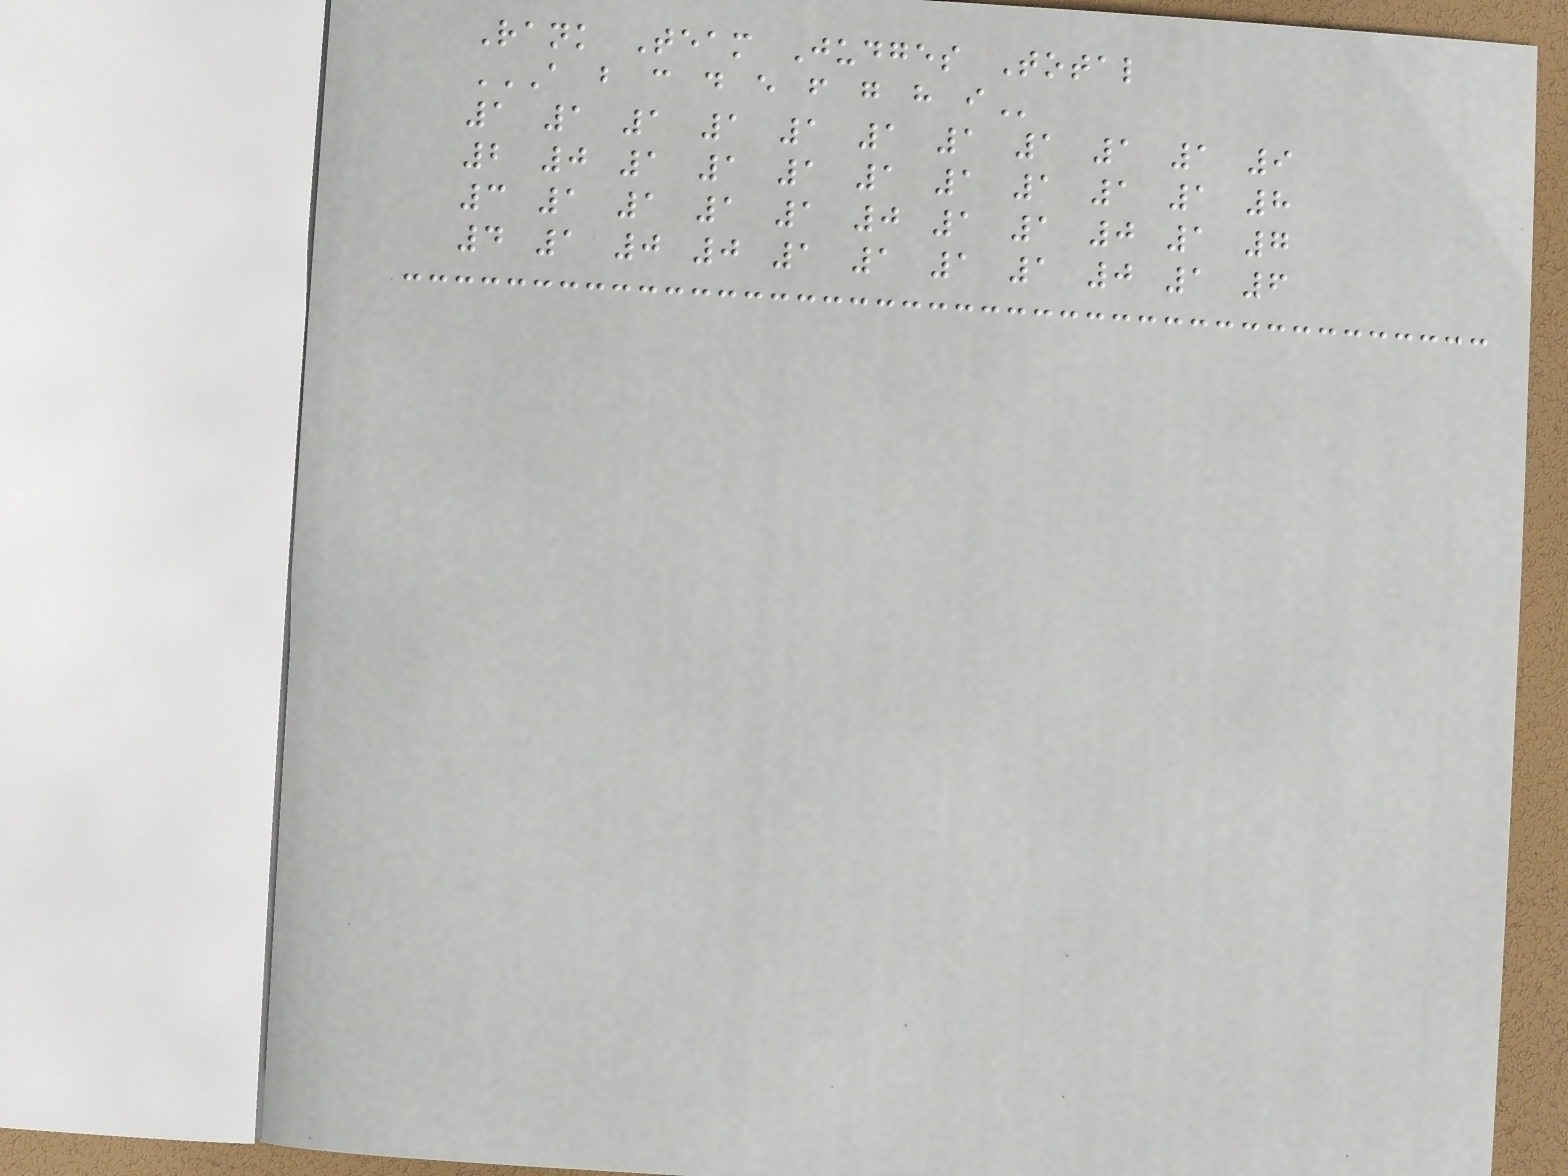Rank Team Judges Total
A B C D E F G H I
1 1 1 1 1 1 1 1 1 1 9
2 0 1 1 1 1 1 1 1 1 8
3 1 1 1 1 0 1 1 0 1 7
4 1 0 0 1 1 1 1 0 1 6
